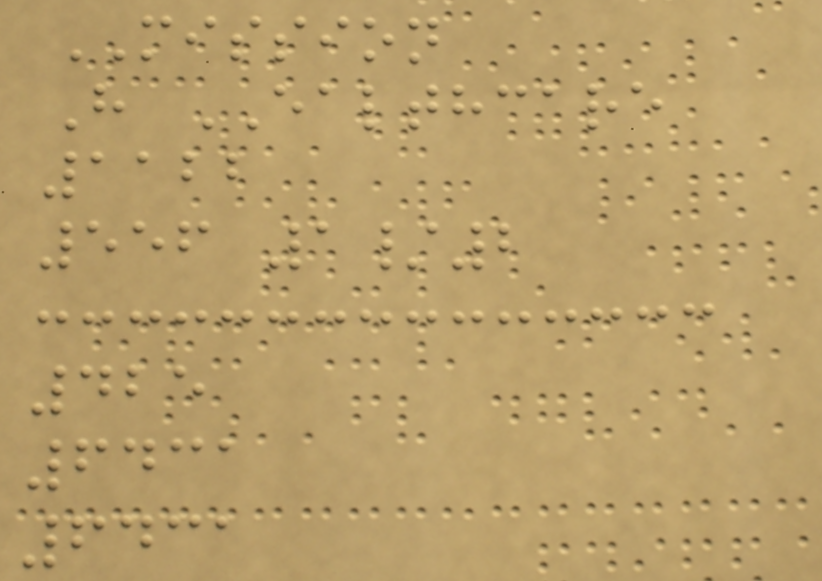MISSION
H EALTHCARE
1122
556 1/2
425
6431
6431
